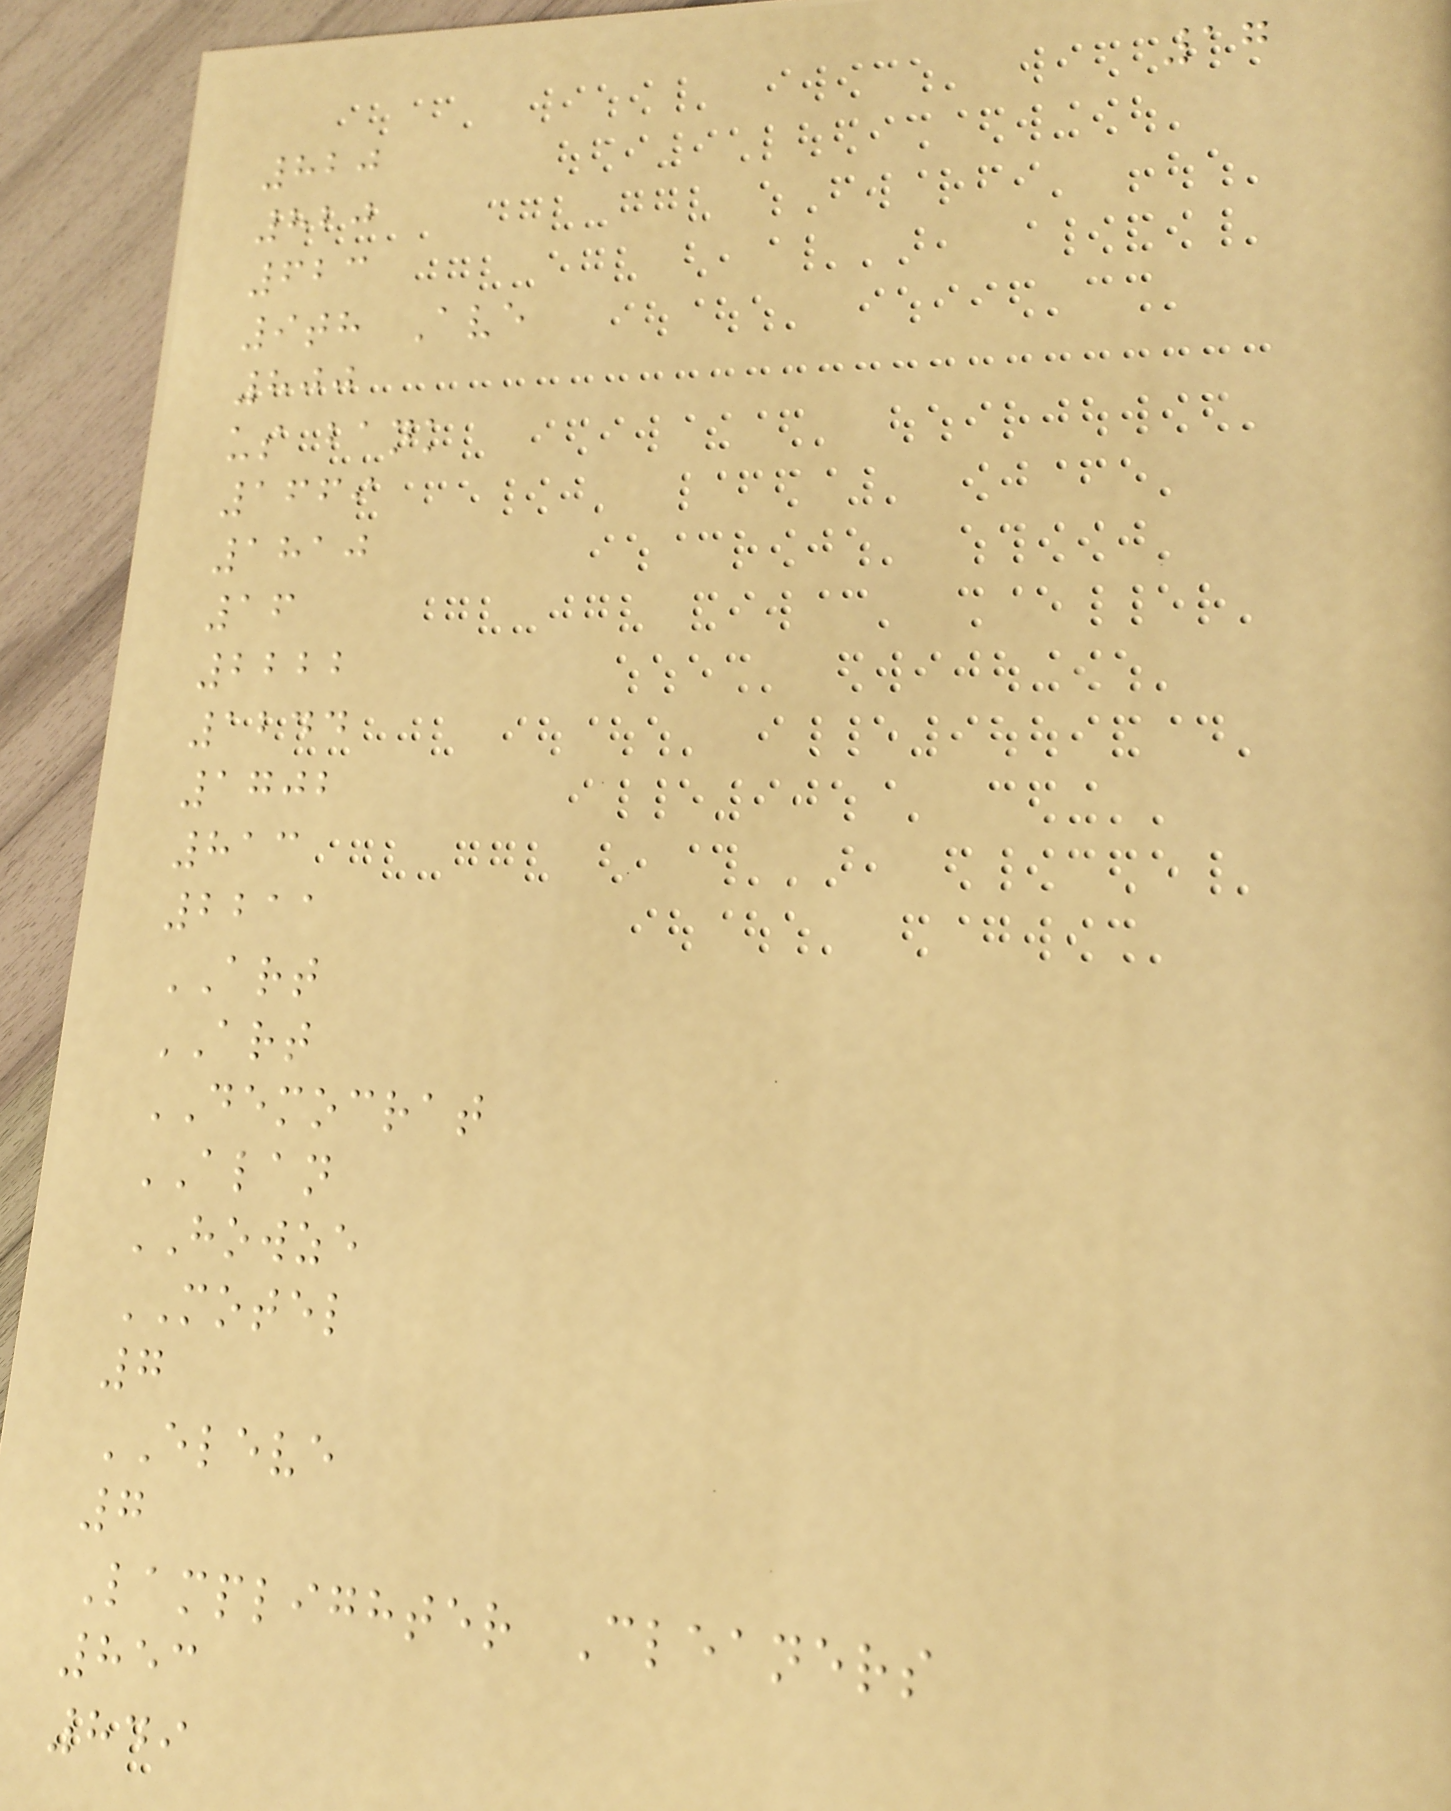17
820
820
623
9th Ave
800
us bank
1669
1810
16
2222
1244
1702
813
2211
ART
ART
DEMOCRAT
ALAN
HOWZE
MOTEL
7
ELEVE
7
Lamplighter Cleaners
853
849
